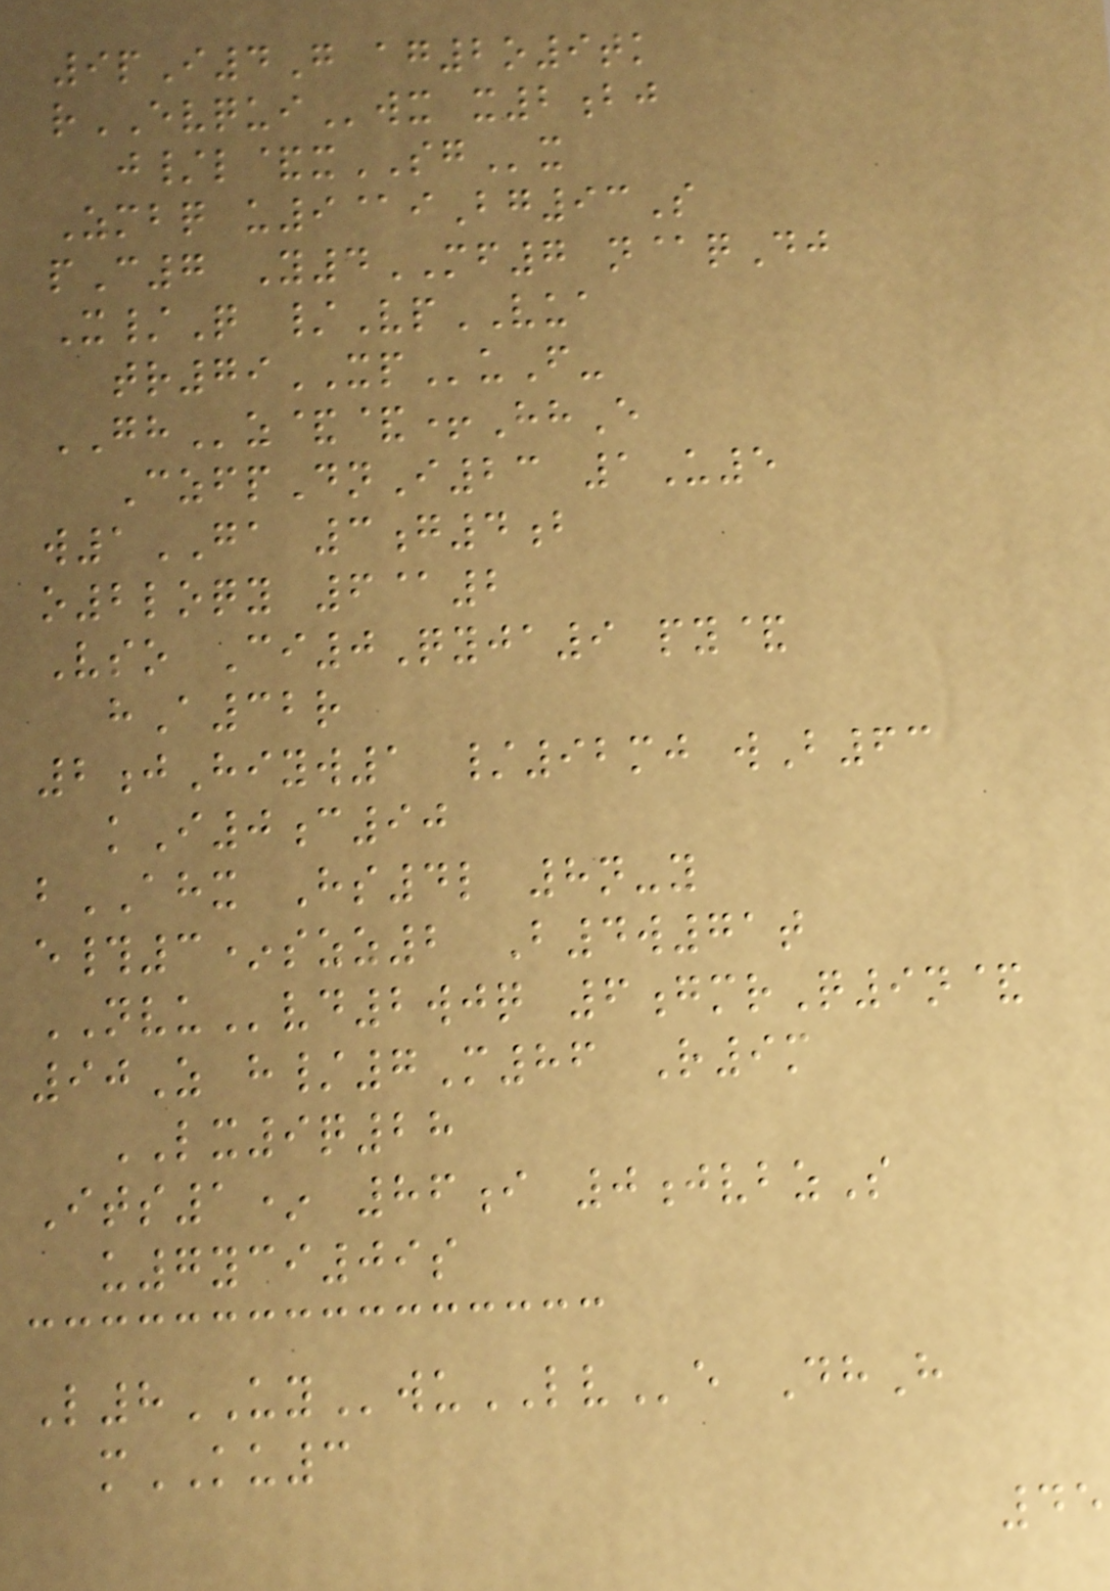9pI4G ag2o9tk
rEVQUIwx x2bj
j/l&xSGx
Zmbq u9@iBg93S
pC7 Y4MF7 n@qDj
X/Q /VpVUA
tr79XPuF-
GHz&&+HhE
CzfpDnI23 1U5
w1GA 3g4b
o2loqy 6@2
Vso Ci0Qyja9 py&
hA32r
2jHiyw1 /92mj wB63
kI0c90
bAHX Hs4l 8n-y
e#3*szz2 B4w71t
NVUvd2wjq 6gmrQ9n&
90Z h/7M86 R9m
LX9q28
Its1* 86i 0jvbzS
u7yci09s
L8UYwuLVe DhH
mKU3
45
